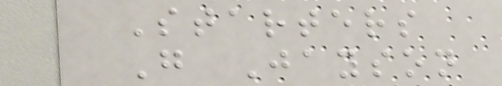Starters
G Jayson
